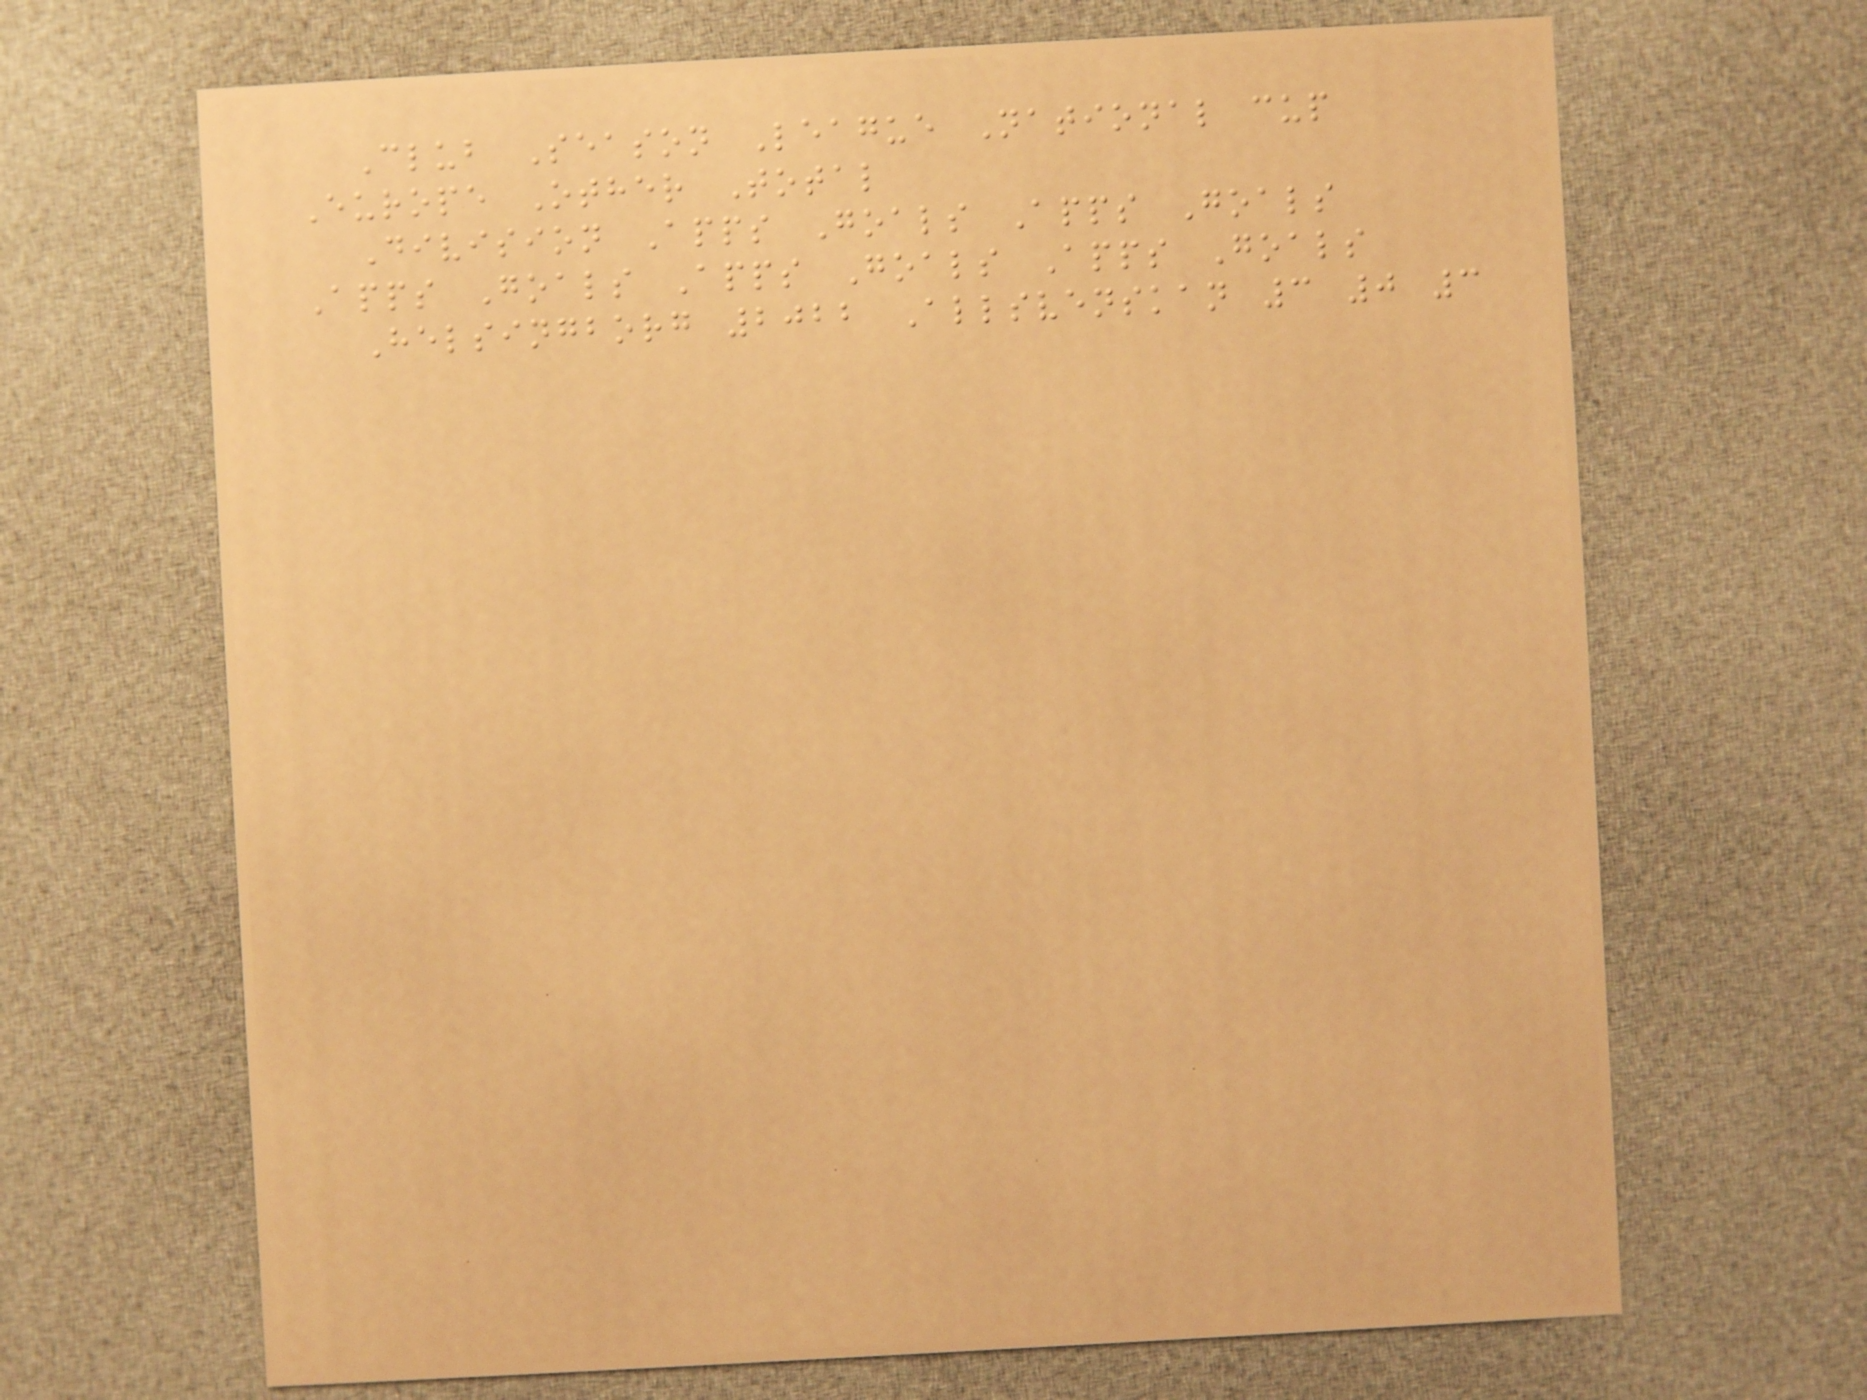Club Season League National cup
Europe Other Total
Division Apps Goals Apps Goals
Apps Goals Apps Goals Apps Goals
Helsingborg 2022 Allsvenskan 3 0 3
